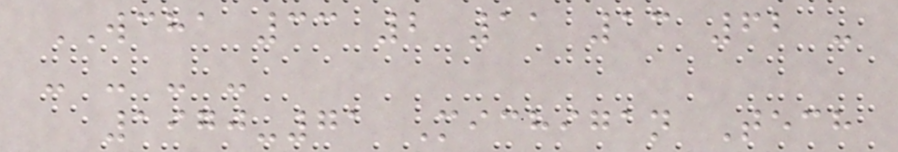WCHA 33 2 11 13 62 -
- - - -
1970-71 Michigan Tech
